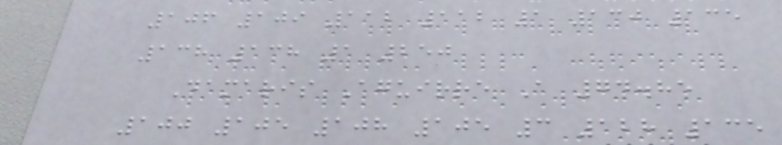106 109 112 112 1 130 135
138 138 1 250
Damaris Aguirre A 74.85
100 105 108 105 3 128 135
